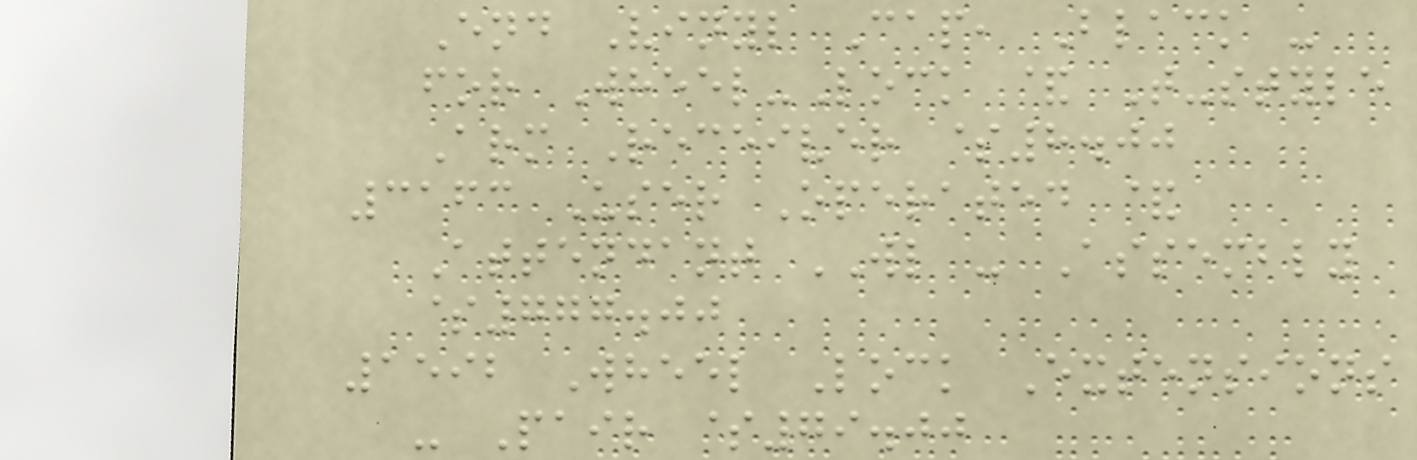End Vinyl Cap, Black -
for Wheel-Lock & T-style
Arm Receiver $8.00
3163 User Operated &
Attendant WL - Assembly
$777.00
1592 Wheel Lock Extensions
- Pair $79.00
